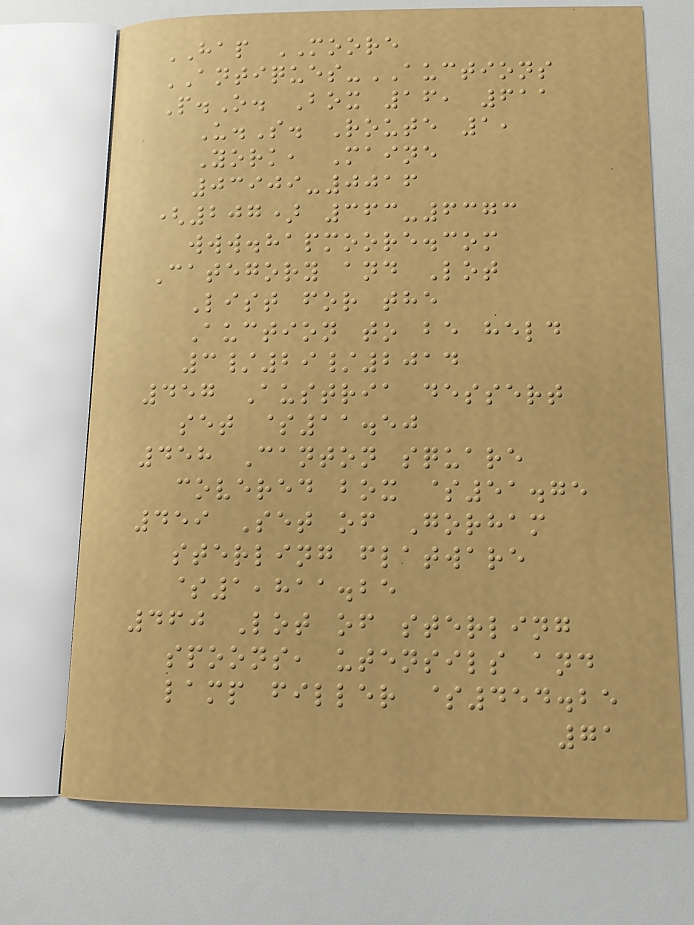HAP MOORE
ANTIQUES-AUCTIONS
P.O. Box 16, 611
U.S. Route 1,
York, Maine
03909-0016
(207) 363-6373
www.hapmoore.com
Category and Lot
List for the
Auction to be held
3/29/2014
457 Austria dessert
set $11.50
458 Canton square
covered box $51.75
459 Set of Gorham
sterling flatware
$1,811.25
460 Lot of sterling
spoons, utensils and
lamp filler $454.25
71
